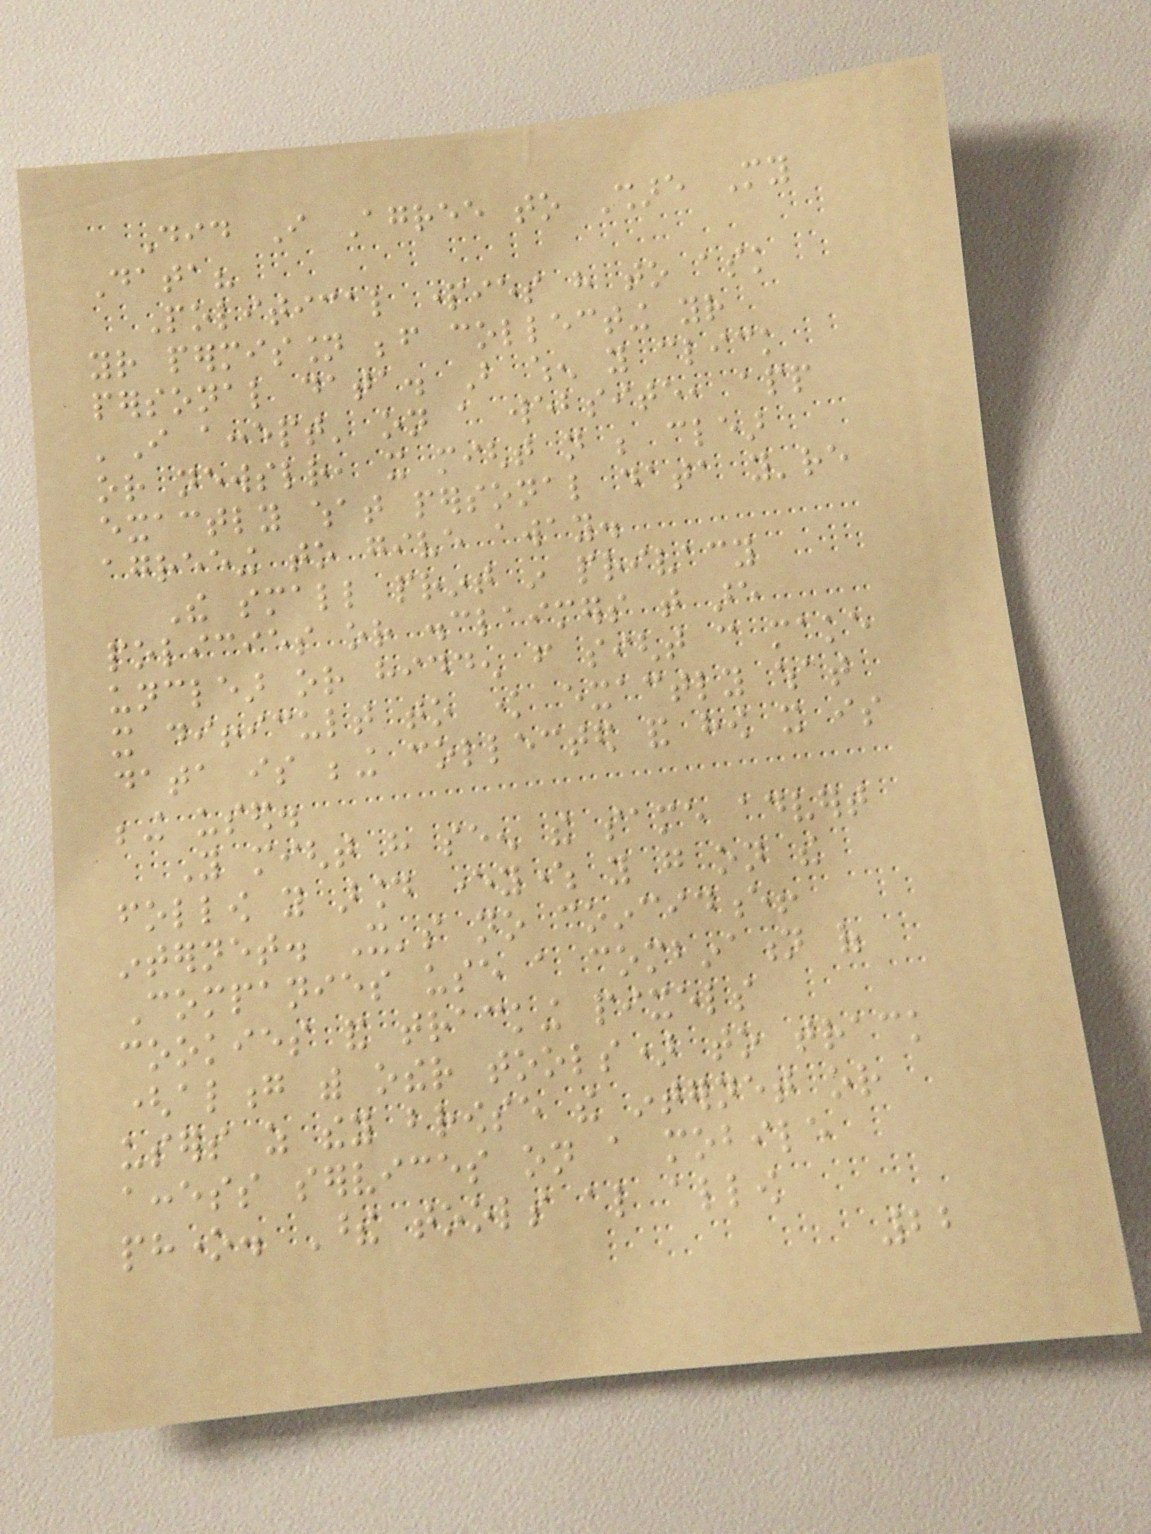Did I Agree to Share My
Data?
Political parties have to ask
your permission before collecting your
personal data. But when you click
'I accept' on a website, app
or newsletter, it might not be clear
exactly what personal data you're
agreeing to give away.
The small print in privacy
policies or disclaimers that are
unclear or hidden from sight can make
it difficult to know exactly what
data is being collected and how it is
being used.
You might have seen the same advert
follow you around everywhere you go on the
internet. It's no coincidence!
Companies use a combination of
cookies and tracking pixels
(along with other tools) to track
users as they browse the internet or
access services on a mobile
phone. These tools also allow
22
